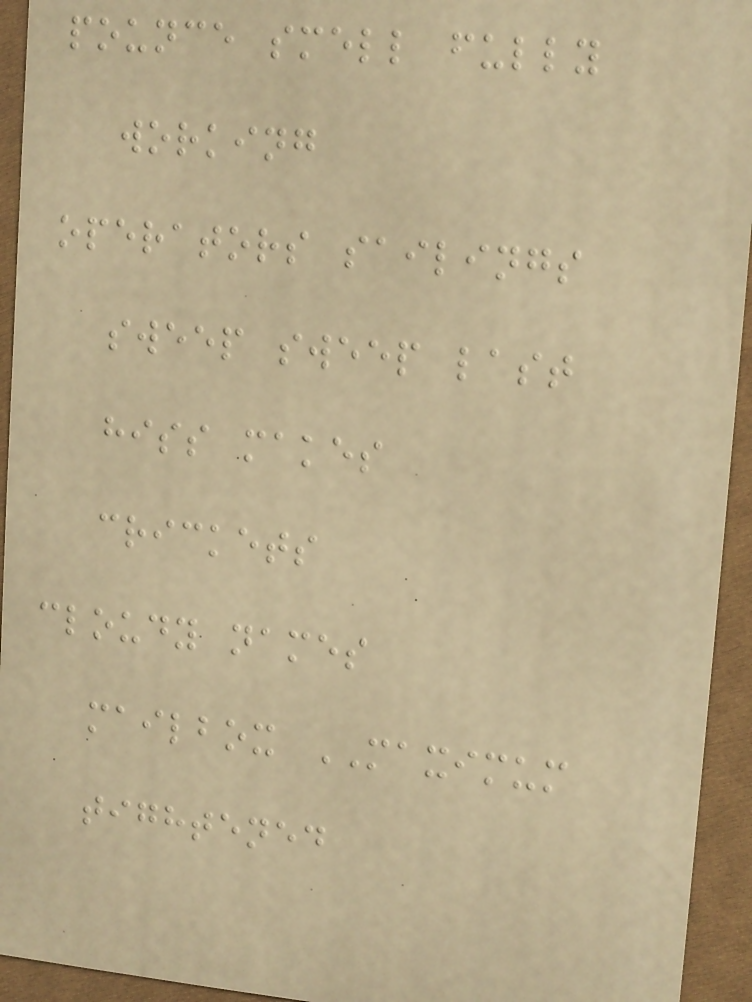pounce smell fully
working
operators sailings
sweep sweep last
hiss makes
crickets
cloudy names
mailbox MAXIMUM
tightened
